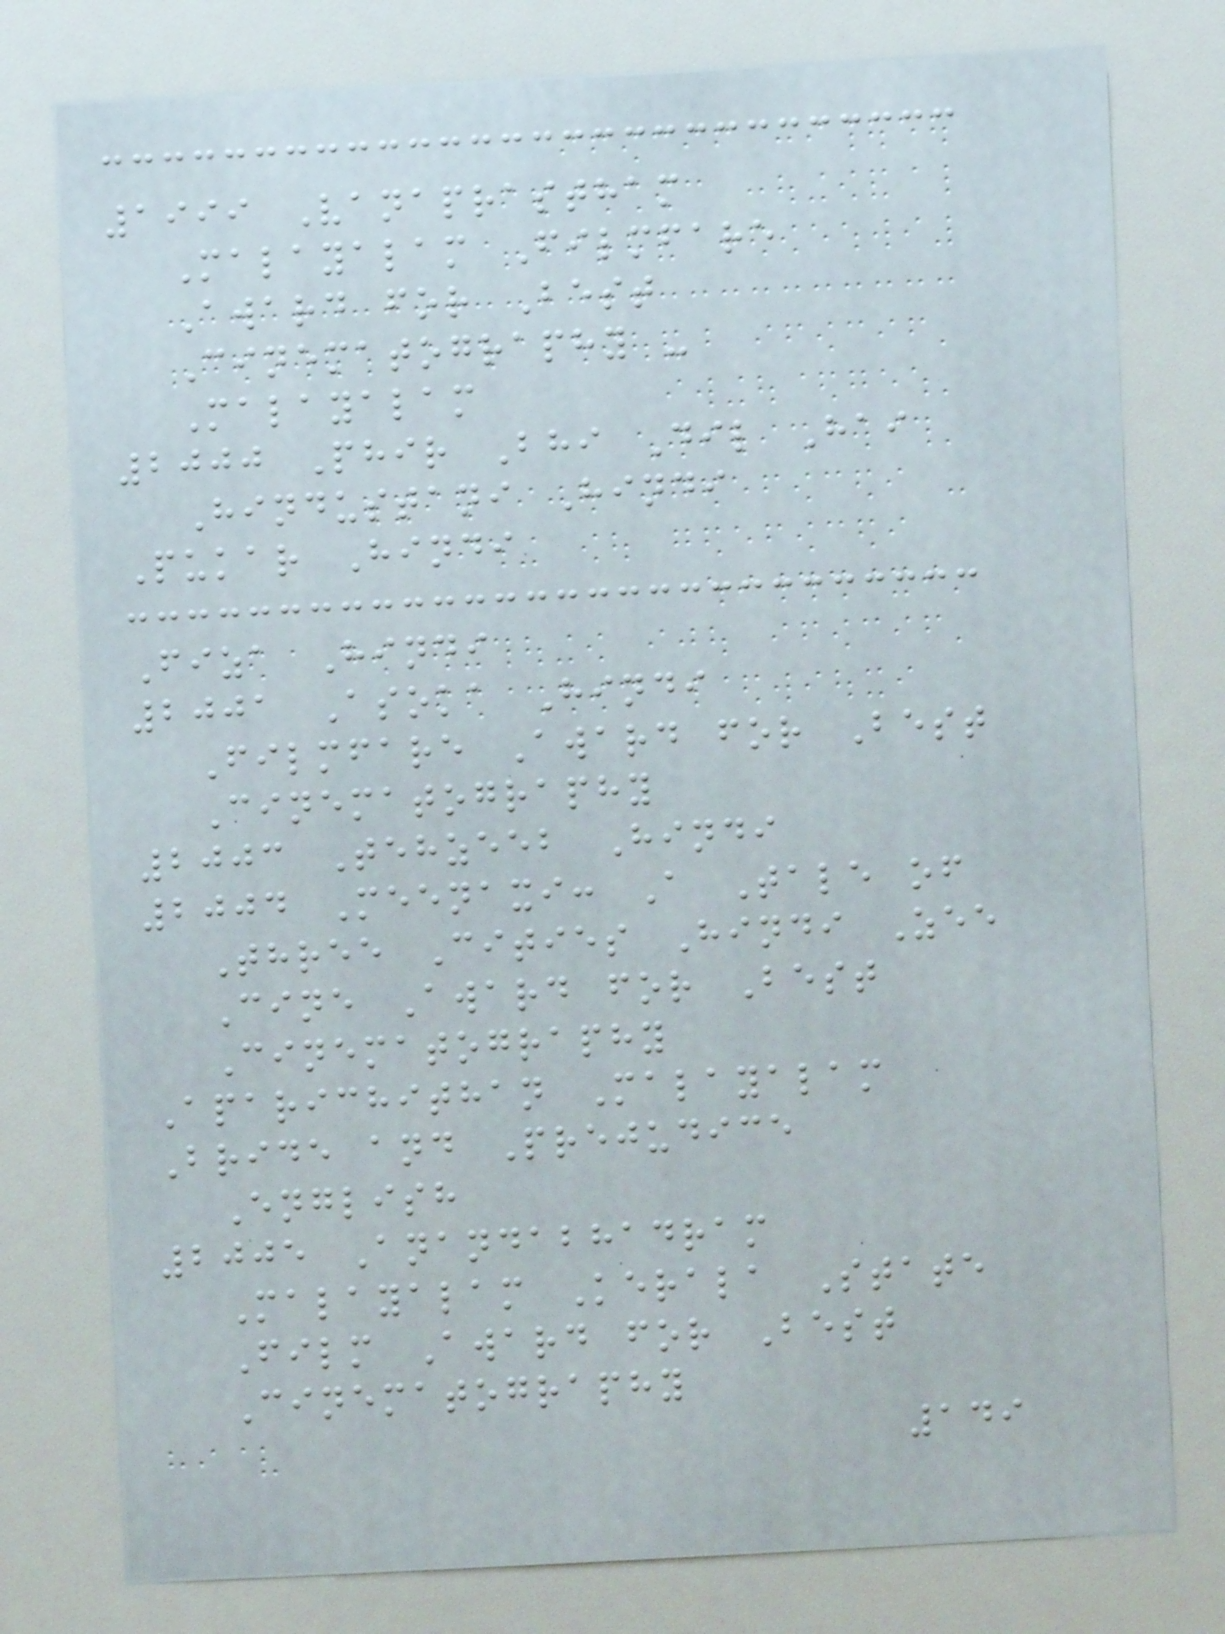1999 Vanaprastham
Malayalam Filmfare
Award for Best
Cinematography -
Malayalam
2000 Phir Bhi Dil Hai
Hindustani Hindi
Pukar Hindi
Fiza Hindi
2001 Asoka Hindi
Filmfare Award for Best
Cinematography
2003 Tehzeeb Hindi
2004 Meenaxi: A Tale of
Three Cities Hindi Zee
Cine Award for Best
Cinematography
Aparichithan Malayalam
Bride and Prejudice
English
2005 Anandabhadram
Malayalam Kerala State
Film Award for Best
Cinematography
149
